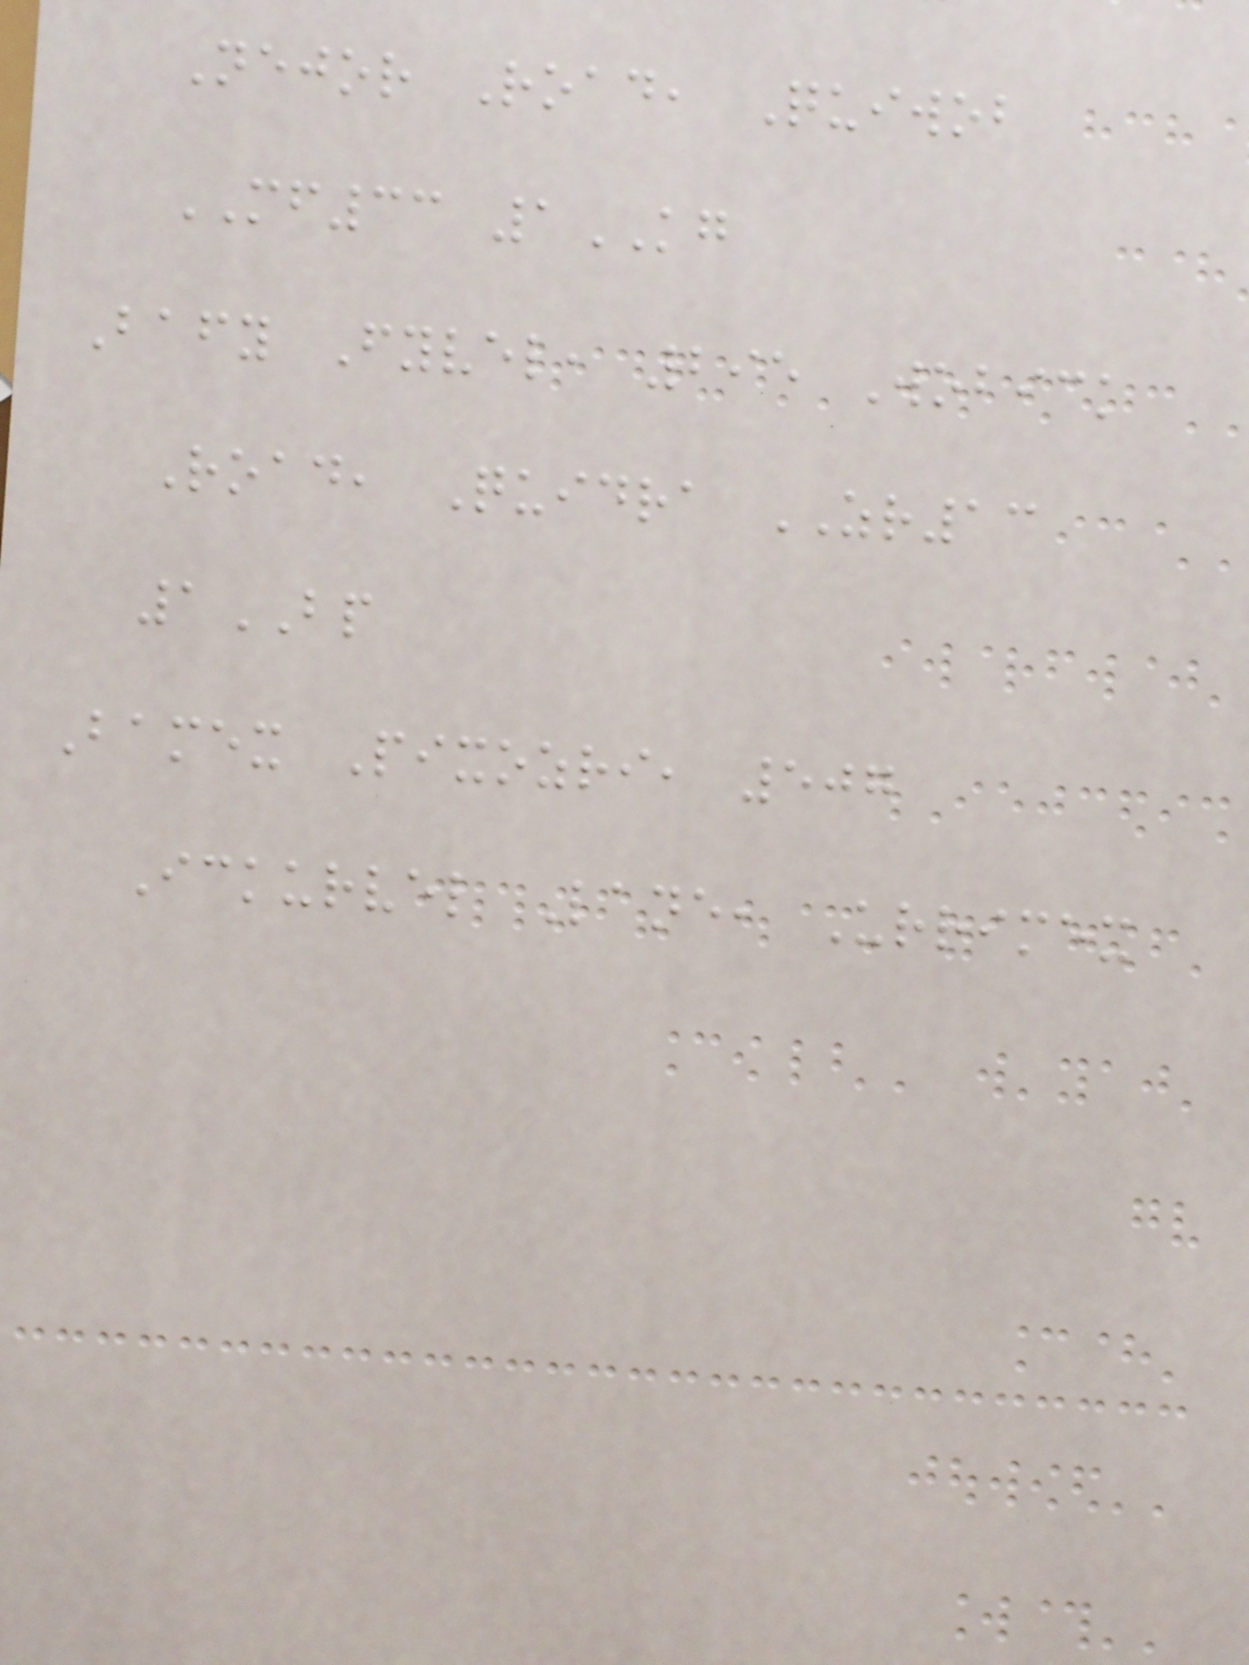Nejor Road, Quiwob
MF33 1KG
Bafy Fyvel, 295 Wobick
Road, Quidra ZR13
1BP
Bamex Pixozri, 507
Ickurvel Lane, Urrimex
